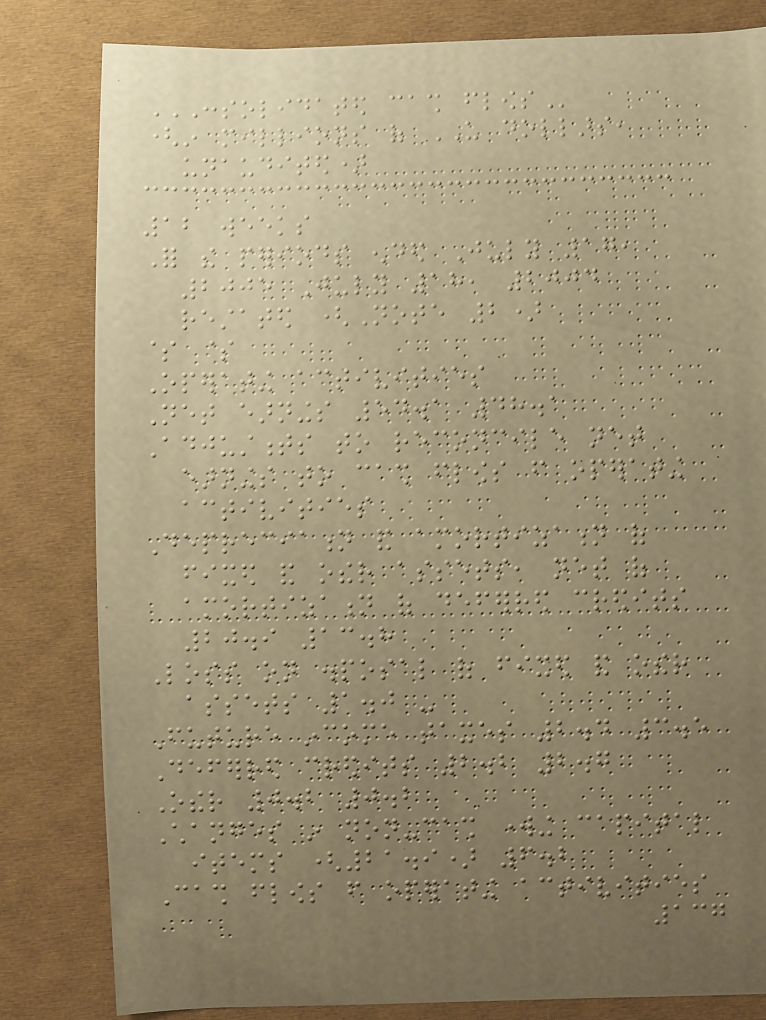CONSOLIDATED CASH FLOWS
(in millions of US dollars,
unaudited)
12 weeks
For the periods ended July 17,
2005 July 18, 2004
restated (Note 2)
$ $
Operating activities
Net earnings 54.1 48.1
Adjustments to reconcile net
earnings to cash flows from operating
activities
Depreciation and amortization of
fixed and other assets, net of
amortization of deferred credits
20.9 13.8
Loss on disposal of fixed and other
assets 1.0 -
Future income taxes 2.4 3.5
Deferred credits 2.2 2.7
Other 0.2 0.2
Changes in non-cash working capital
items (21.9) 6.2
Cash flows from operating activities
137
